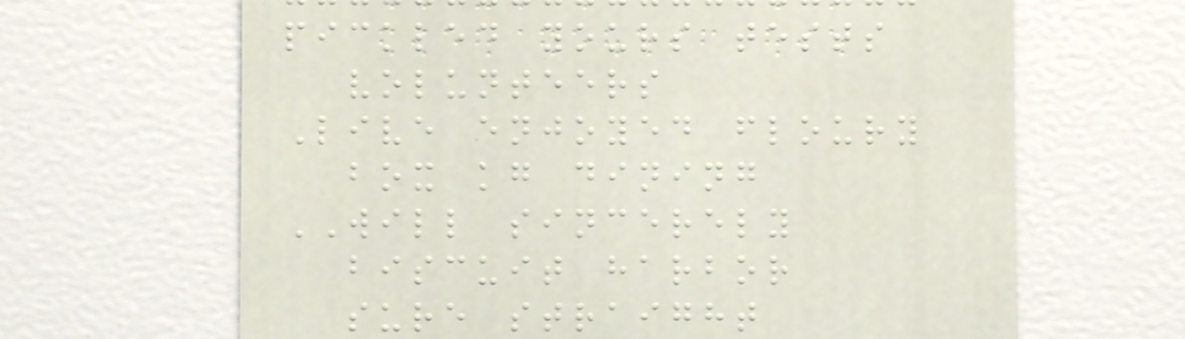pickled yours tests
volunteers
Live enjoyed floury
box kg dining
WILL sincerely
biscuit harbor
sure straight
